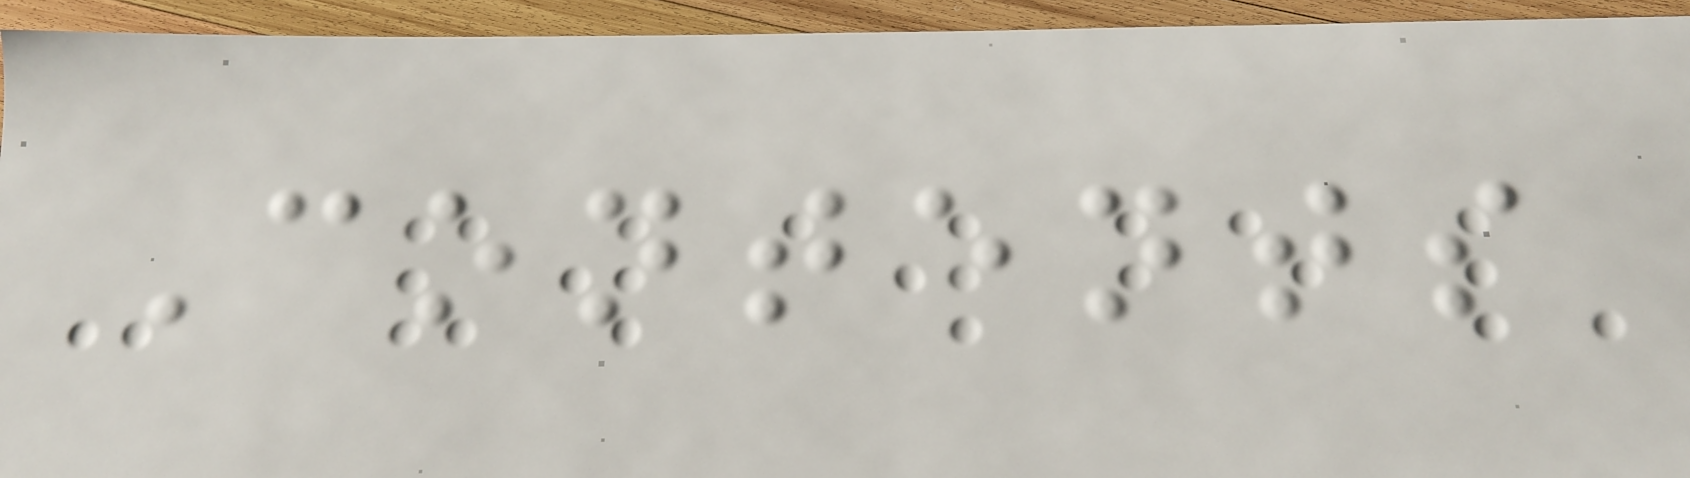Contents
